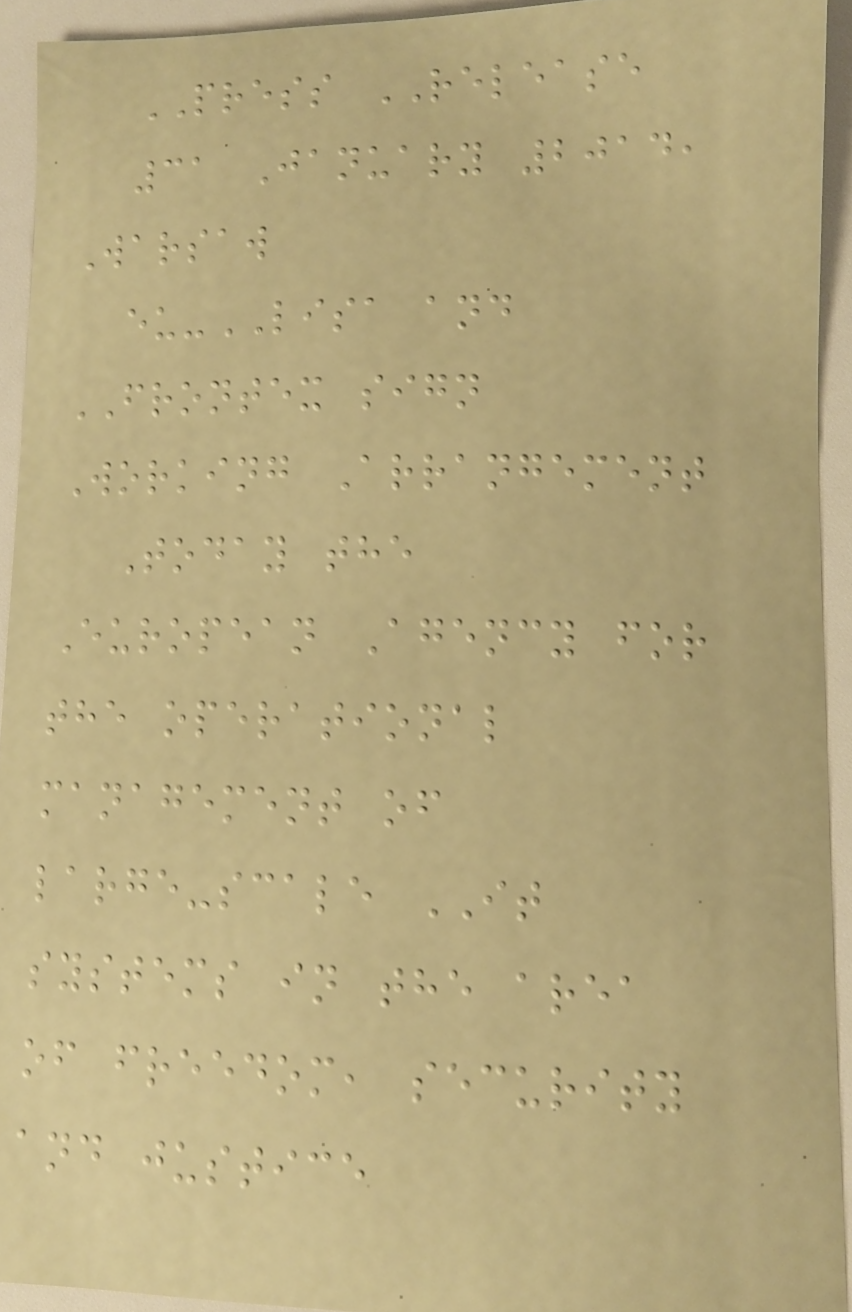PRESS RELEASE
31 January 2014,
Warsaw
eu-LISA and
FRONTEX sign
Working Arrangement
Today the
European Agency for
the operational
management of
large-scale IT
systems in the area
of freedom, security
and justice
